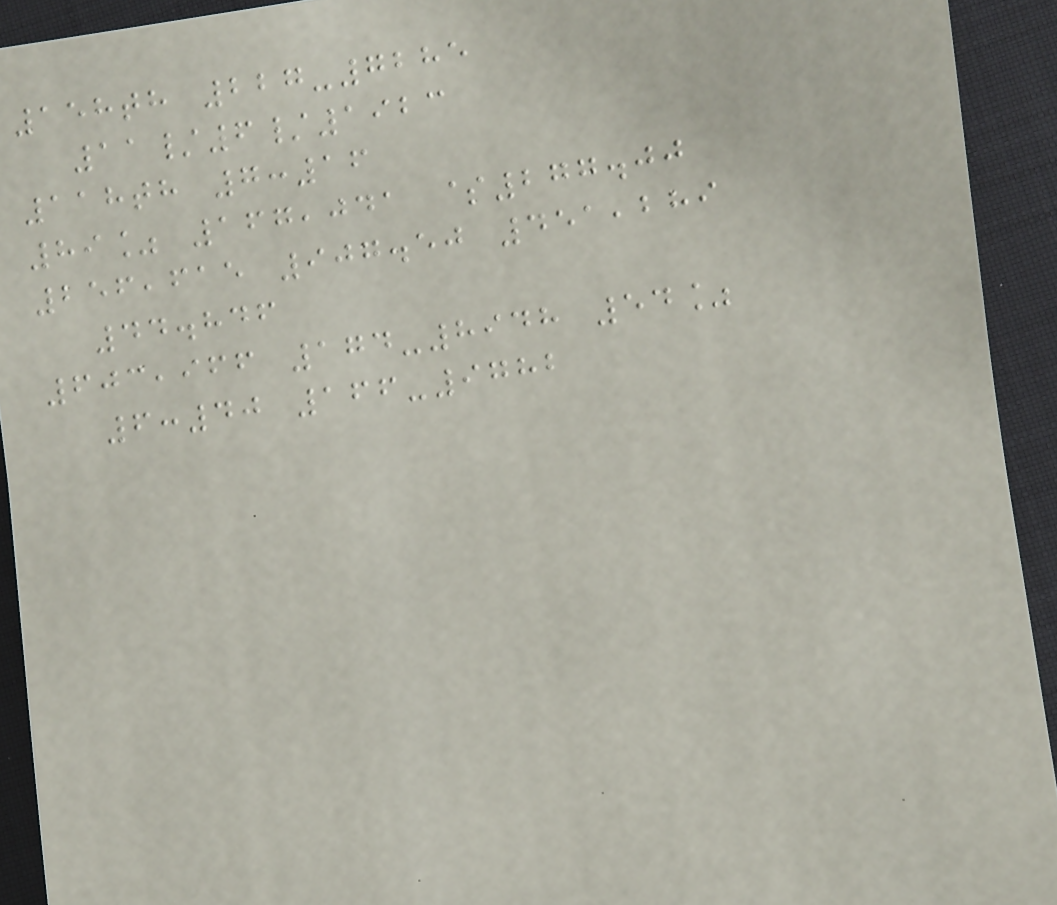158th 227-7285
11/6/1923
118th 7:16
89% 167,041 $277.00
256,615 907.50 451,289
44.846
603,966 174-8948 54%
6:40 166-9782
